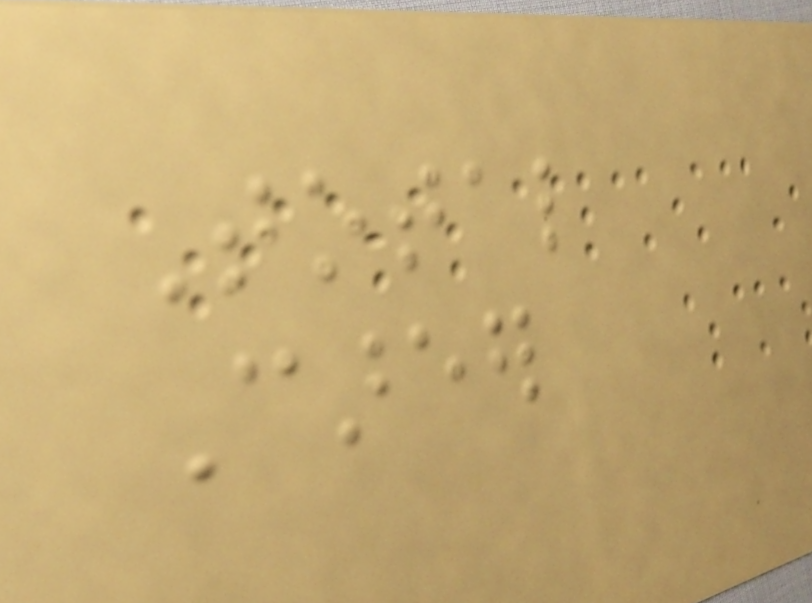Total
Career
